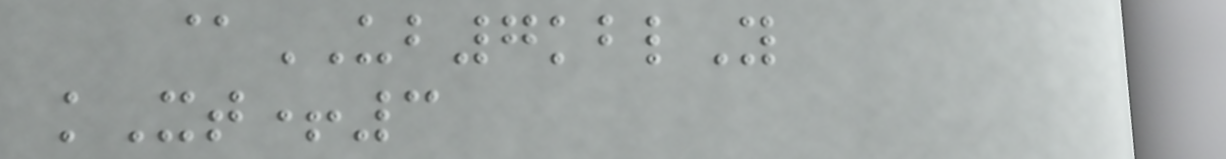@UB7kblY
kXt+3
